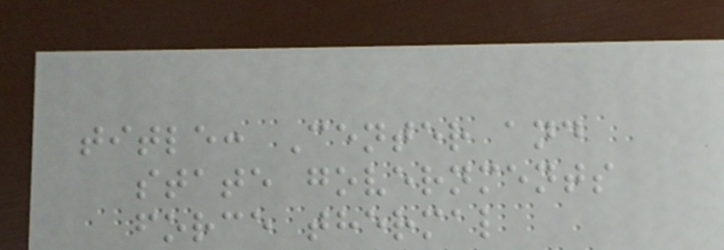title: Center and
state governments
force thermal
